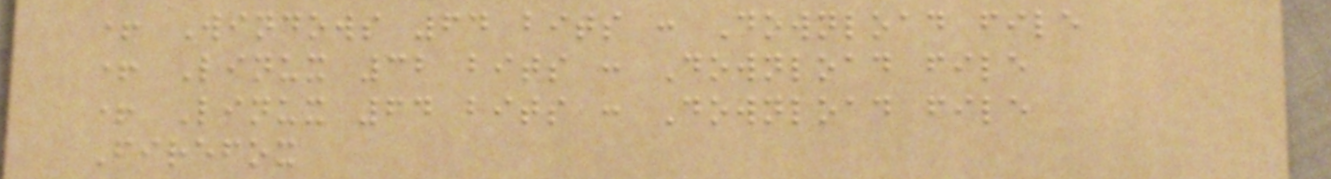+ Windows 64 bits : Download file
+ Linux 32 bits : Download file
+ Linux 64 bits : Download file
Firefox
